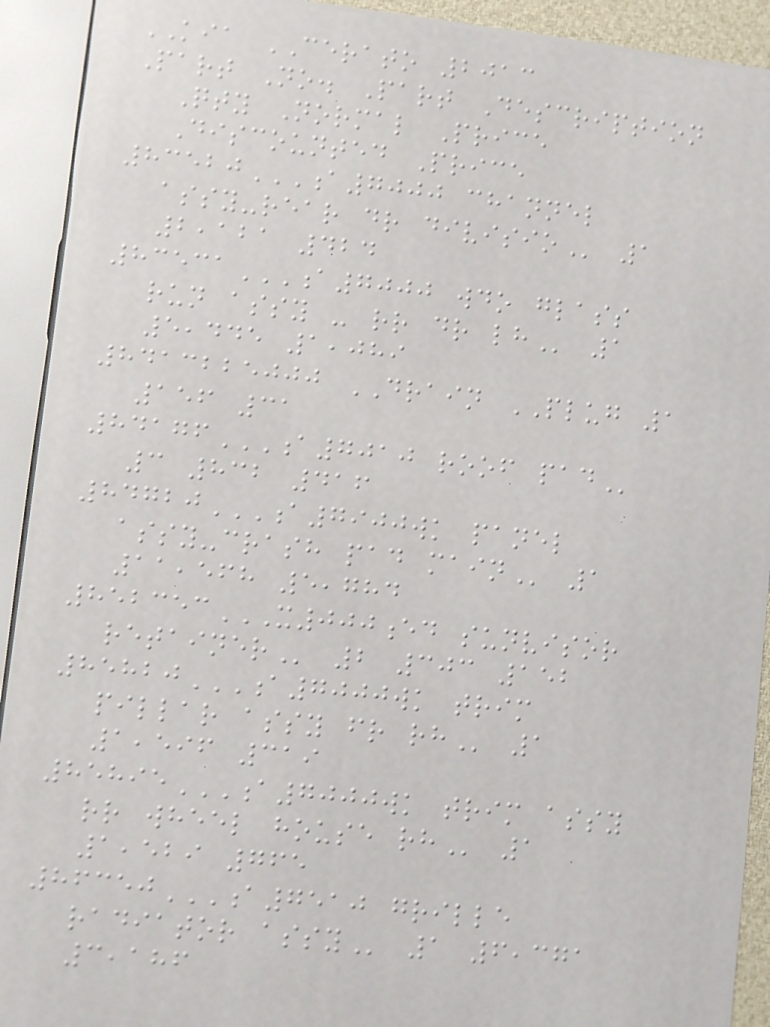KIA CERATO 2013
Part No. Part Description
Qty Normal Price
Discounted Price
83520A7000 CHANNEL
ASSY-REAR DR DIVISIO 1
2,121 424
83531A7000 WDO GLASS
RUN ASSY - RR DR LH 1
5,445 1,089
8413225000 DRAIN PLUG 1
156 31
84176A7010 ROOF PAD
3 832 416
84720A7900WK PANEL
ASSY-CRASH PAD MAIN 1
11,568 5,784
852353X000ED SUNVISOR
RETAINER 2 303 152
85820A7000WK TRIM
PILLAR ASSY FR RH 1
1,596 319
85895A7000WK TRIM ASSY
RR WHEEL HOUSE RH 1
1,529 765
86350A7510 GRILLE
RADIATOR ASSY 1 6,371
3,186
